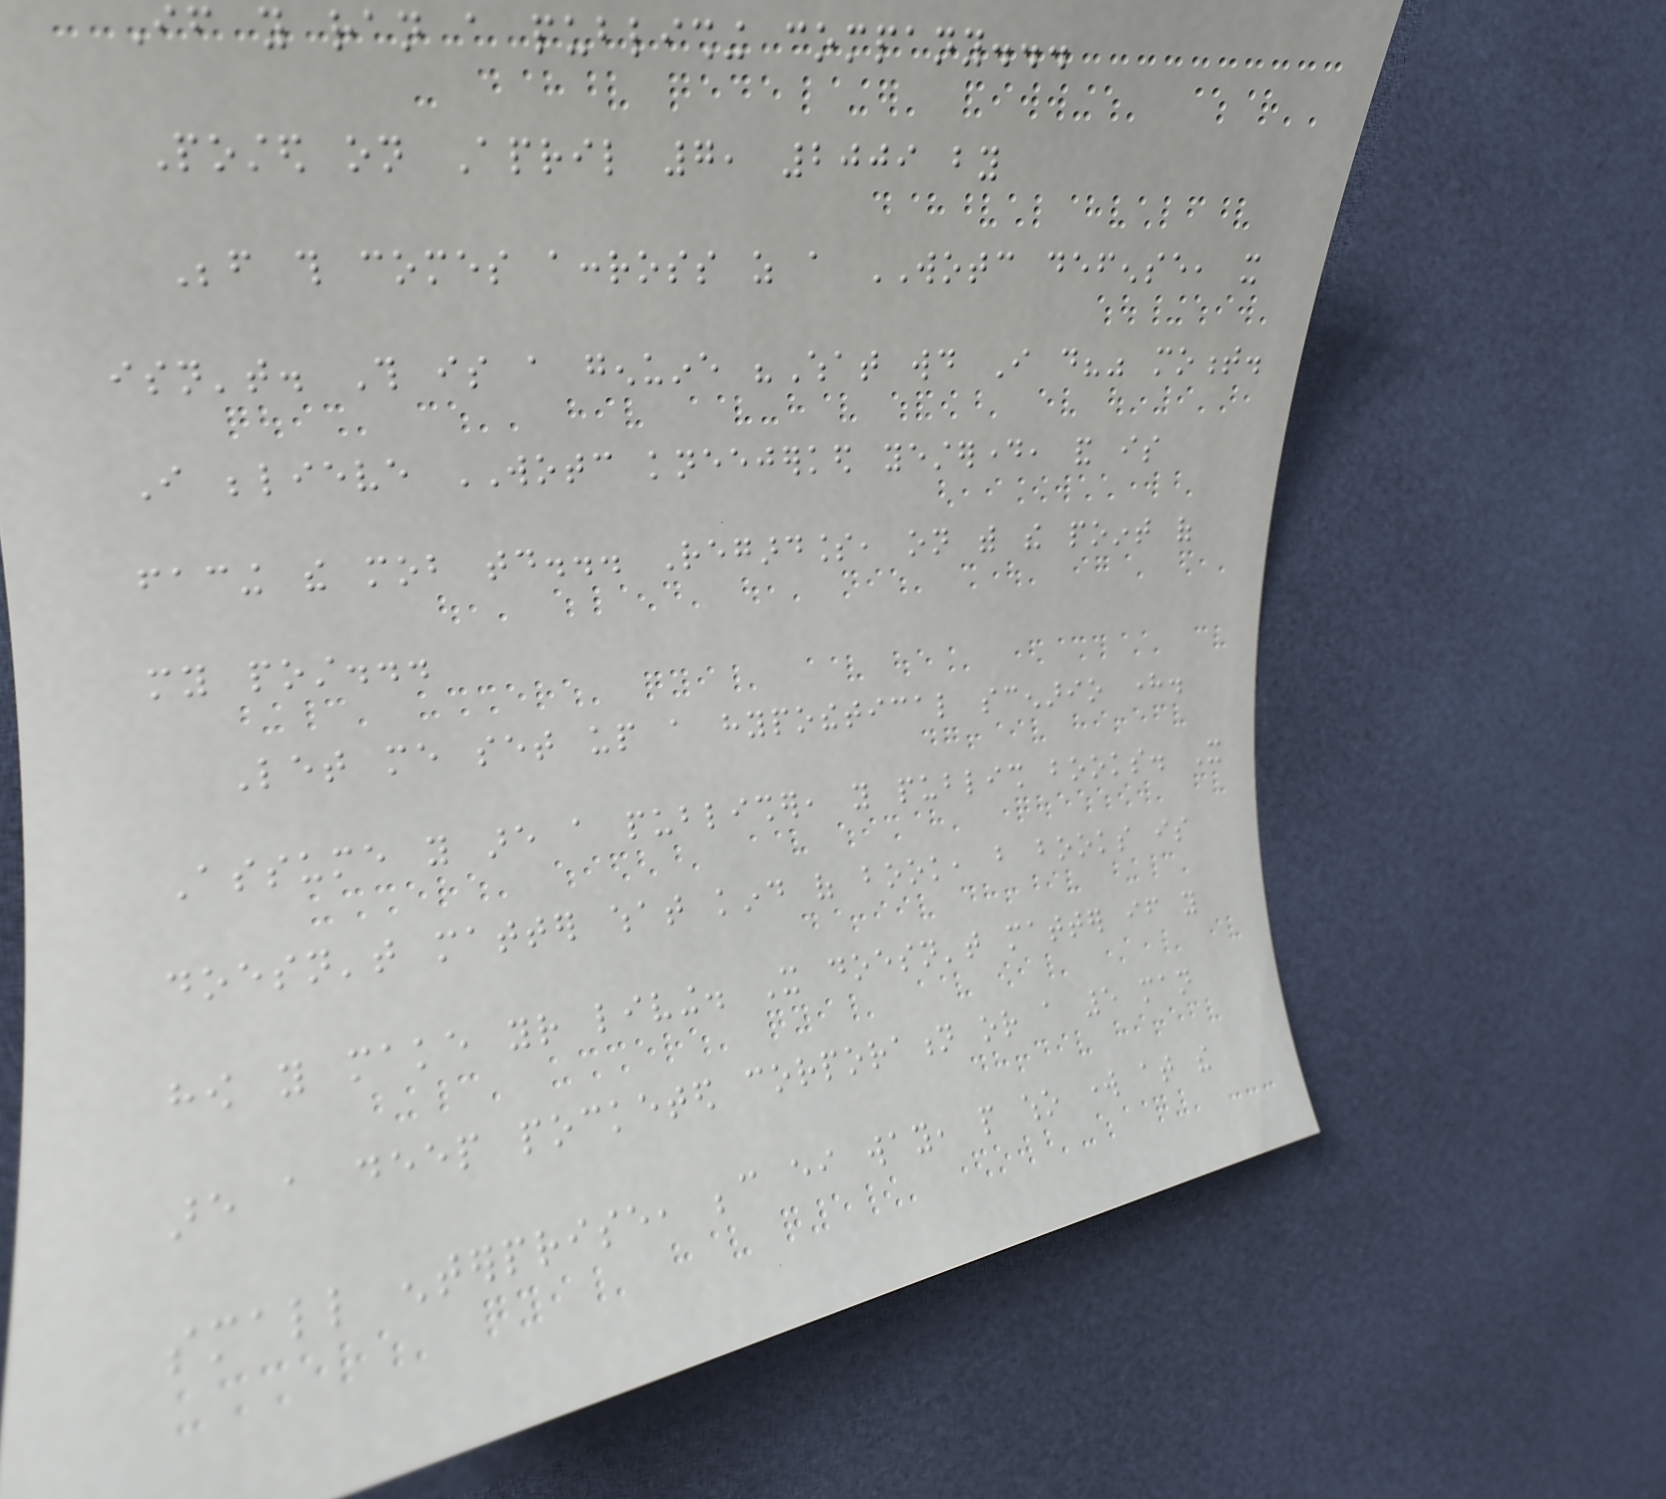If you ran a publishing company...
Posted on April 7, 2009 by
Before this comes accross as a WOTC defense, it
isn't. This is a genuine "What would I do?" moment.
I believe WOTC kneejerked yesterday, and is
facing the mob today... Regardless, on with the point of
my post...
Let me set up a hypothetical scenario here.
Assume you are a publisher, you publish books. It
doesn't matter what kind of book, but books is
how you make your living. It doesn't matter if you
are a deep pocketed corporation or a 5 man
small enterprise, because either way, people who work at the
